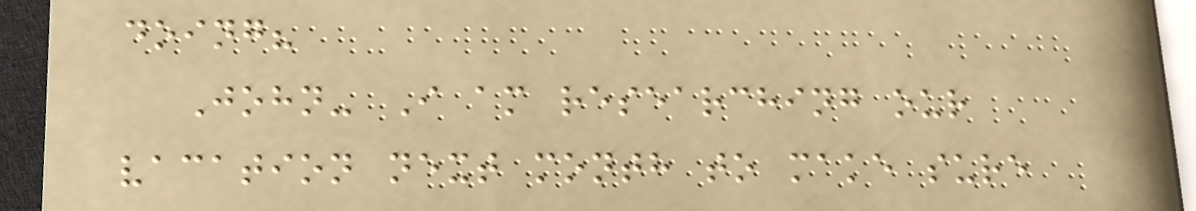doing?
John- I am researching our
vacation next month to make sure
